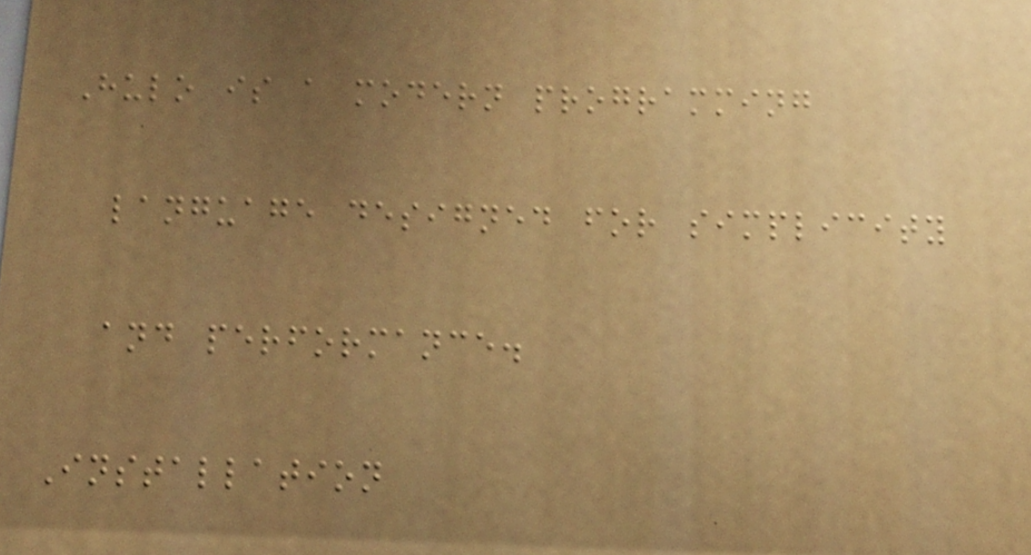Hulo is a modern programming
language designed for simplicity
and performance.
Installation
